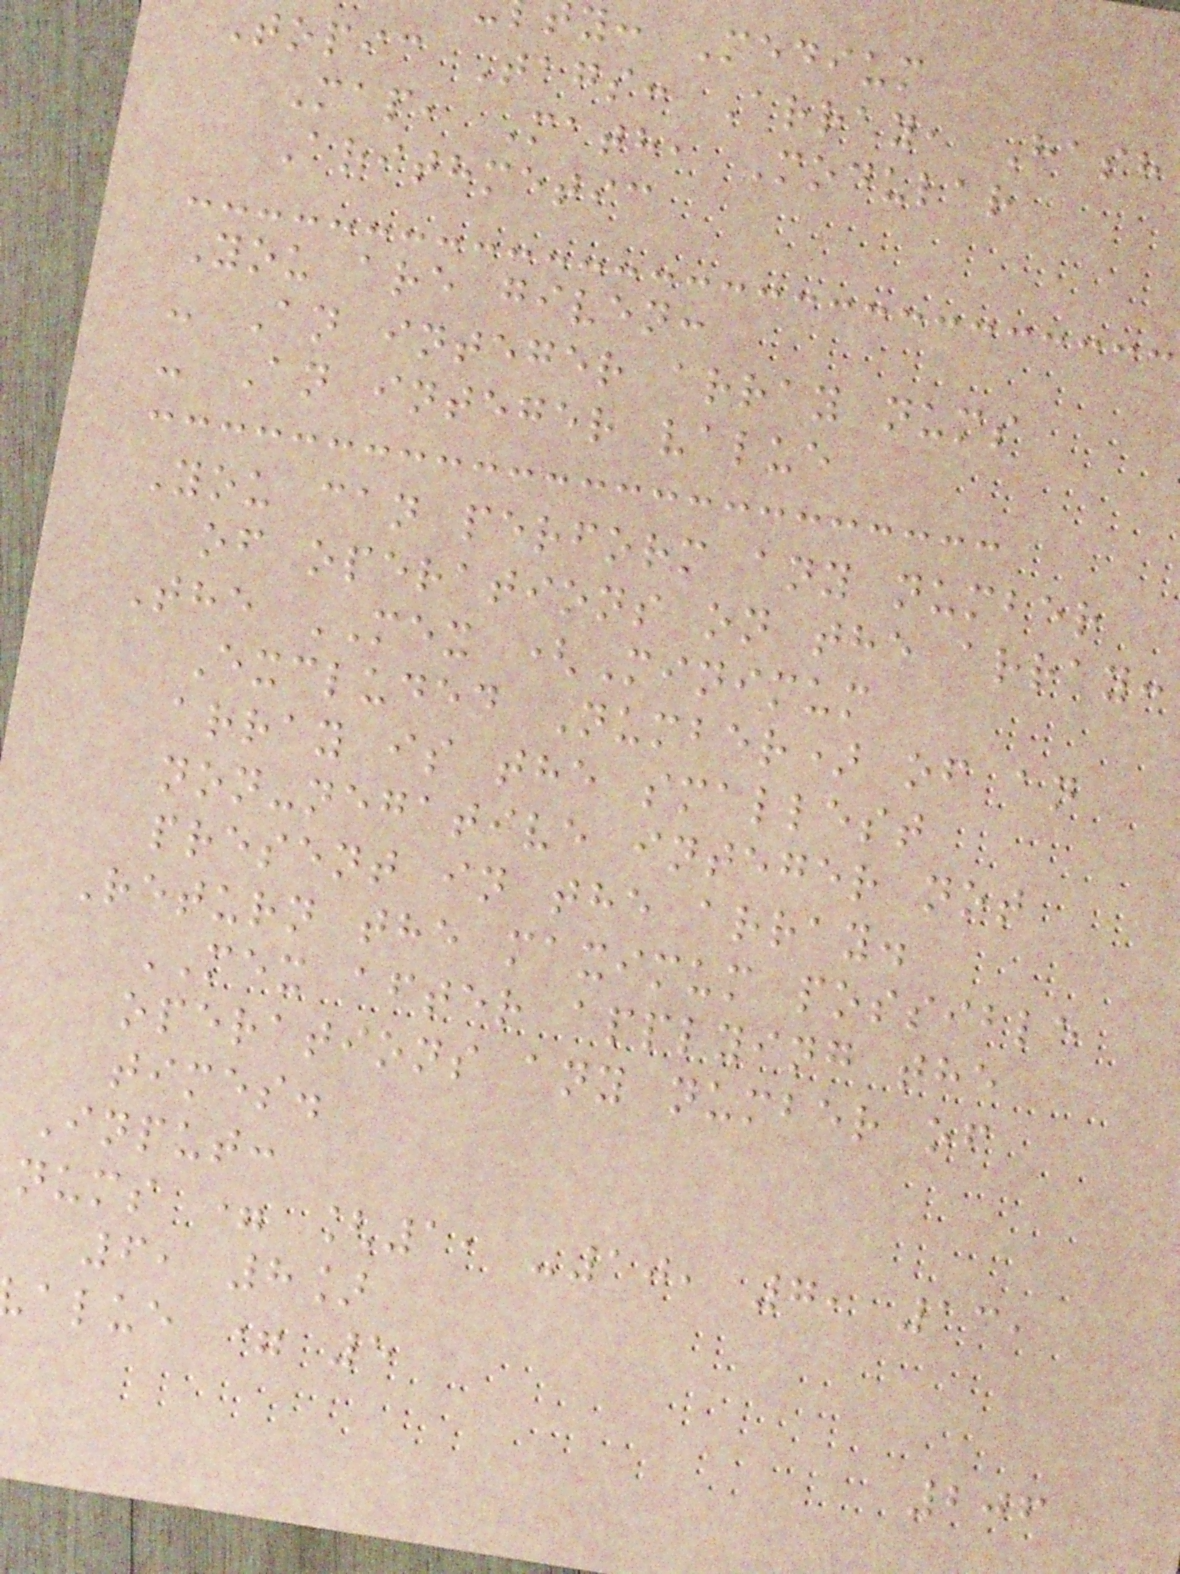y: Medium
Topic Tags: Array, Hash
Map, Math, Modular
Arithmetic
You are given:
- An integer array nums
- An integer value
You can perform any number
of operations on the array:
The MEX (Minimum
Excluded Number) of an
array is the smallest
non-negative integer not
present in the array.
Return the maximum possible
MEX after applying the
operations any number of
times.
Input:
nums = [1, -10, 7, 13,
6, 8]
alue = 5
206
